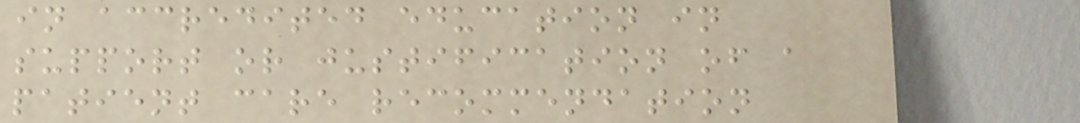in accredited education in
support or justification of a
patient care recommendation
